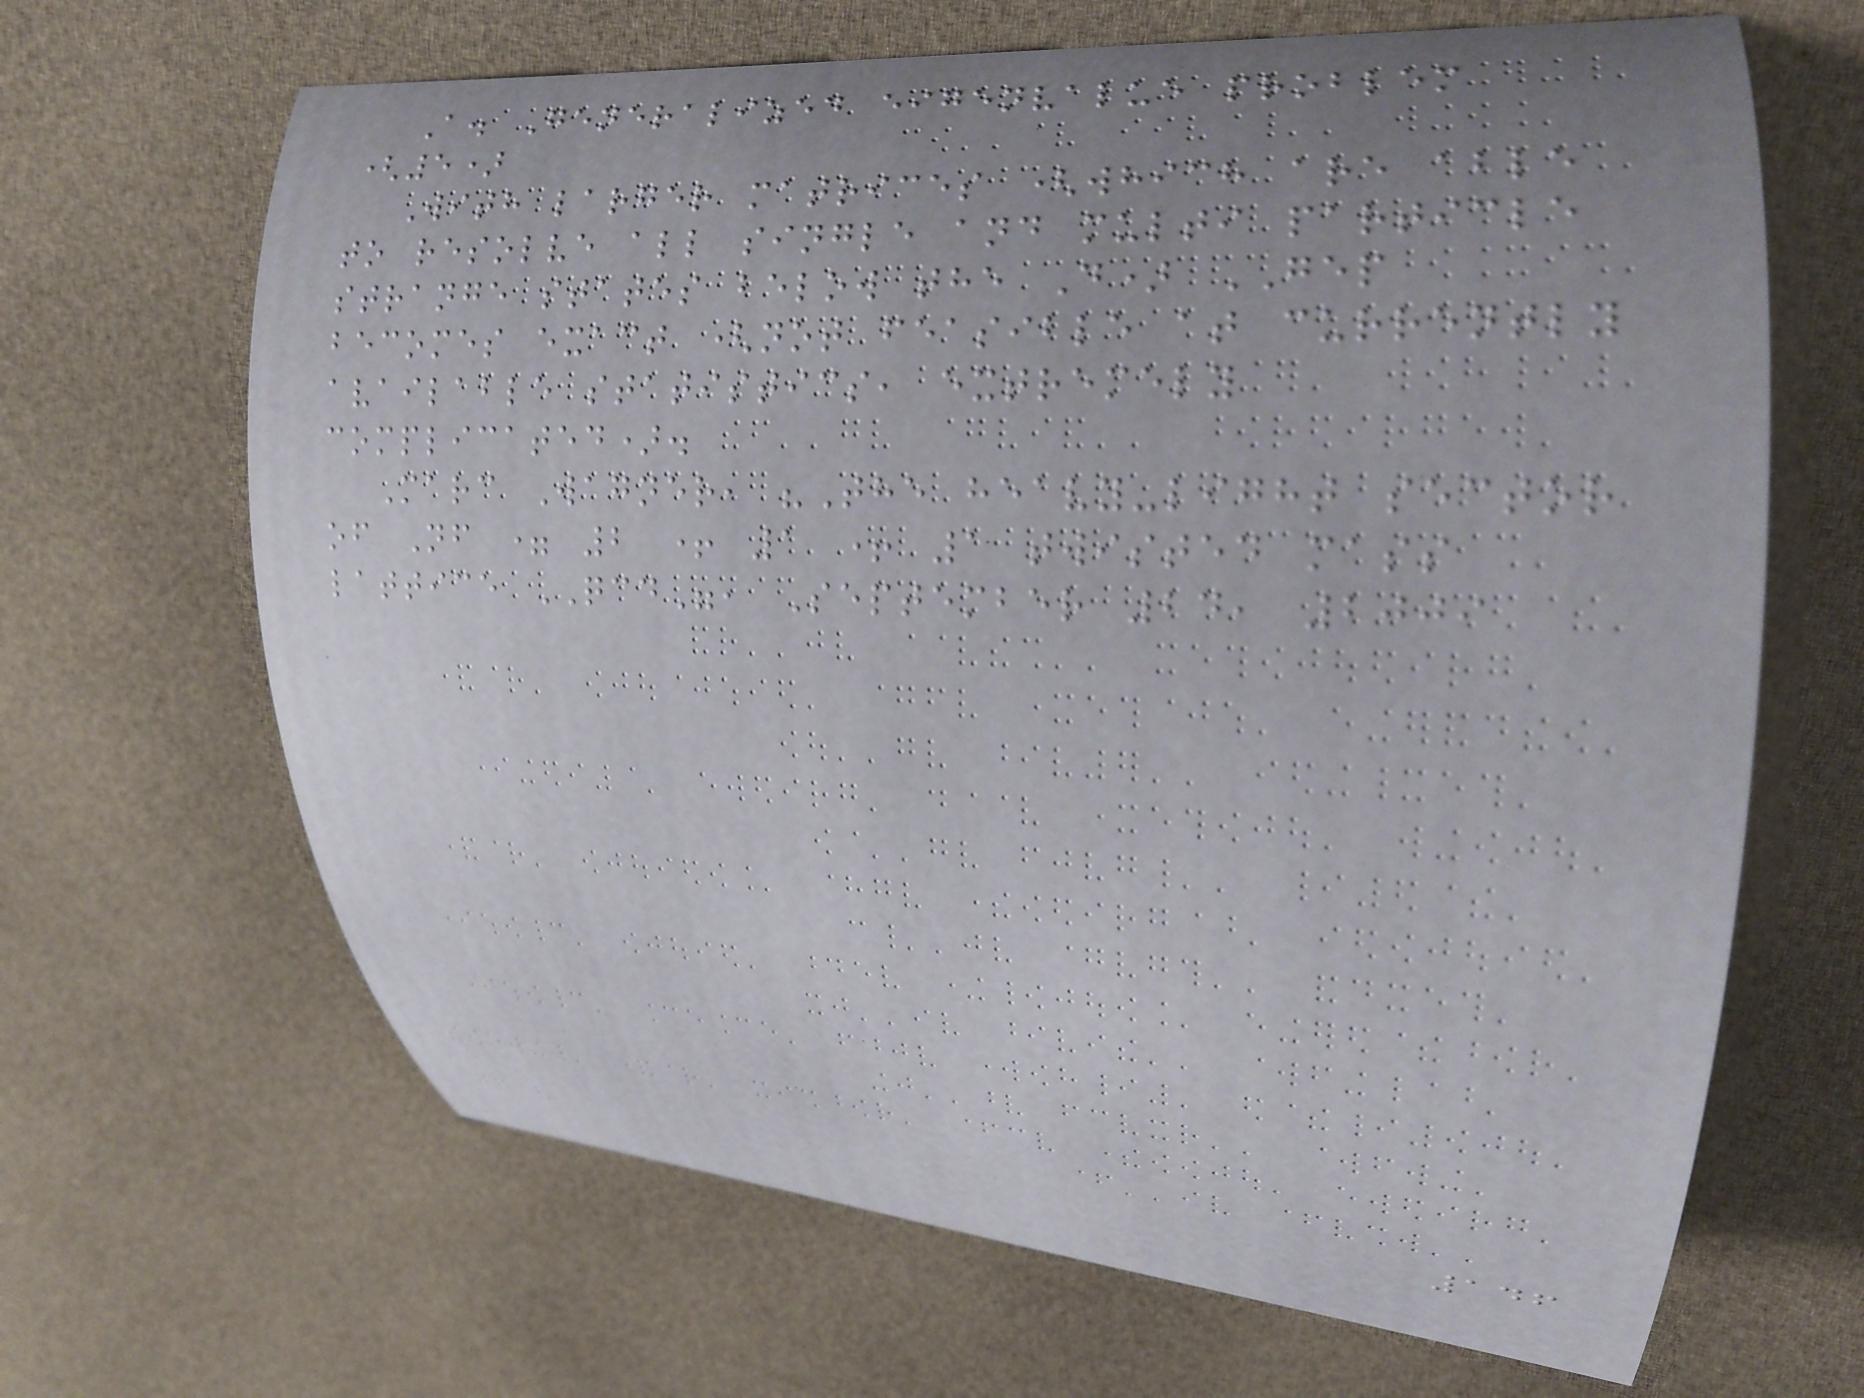A. Generalized eigenvalue problem
(5)
With larger matrices (which are able
to resolve all single and multi particle
strange states below the D) GEP
becomes exact (not feasible at currently
available statistics, extremely
complicated).
Marc Wagner, "The heavy-light sector
of Nf = 2 + 1 + 1 twisted mass
lattice QCD", September 24, 2009
146
